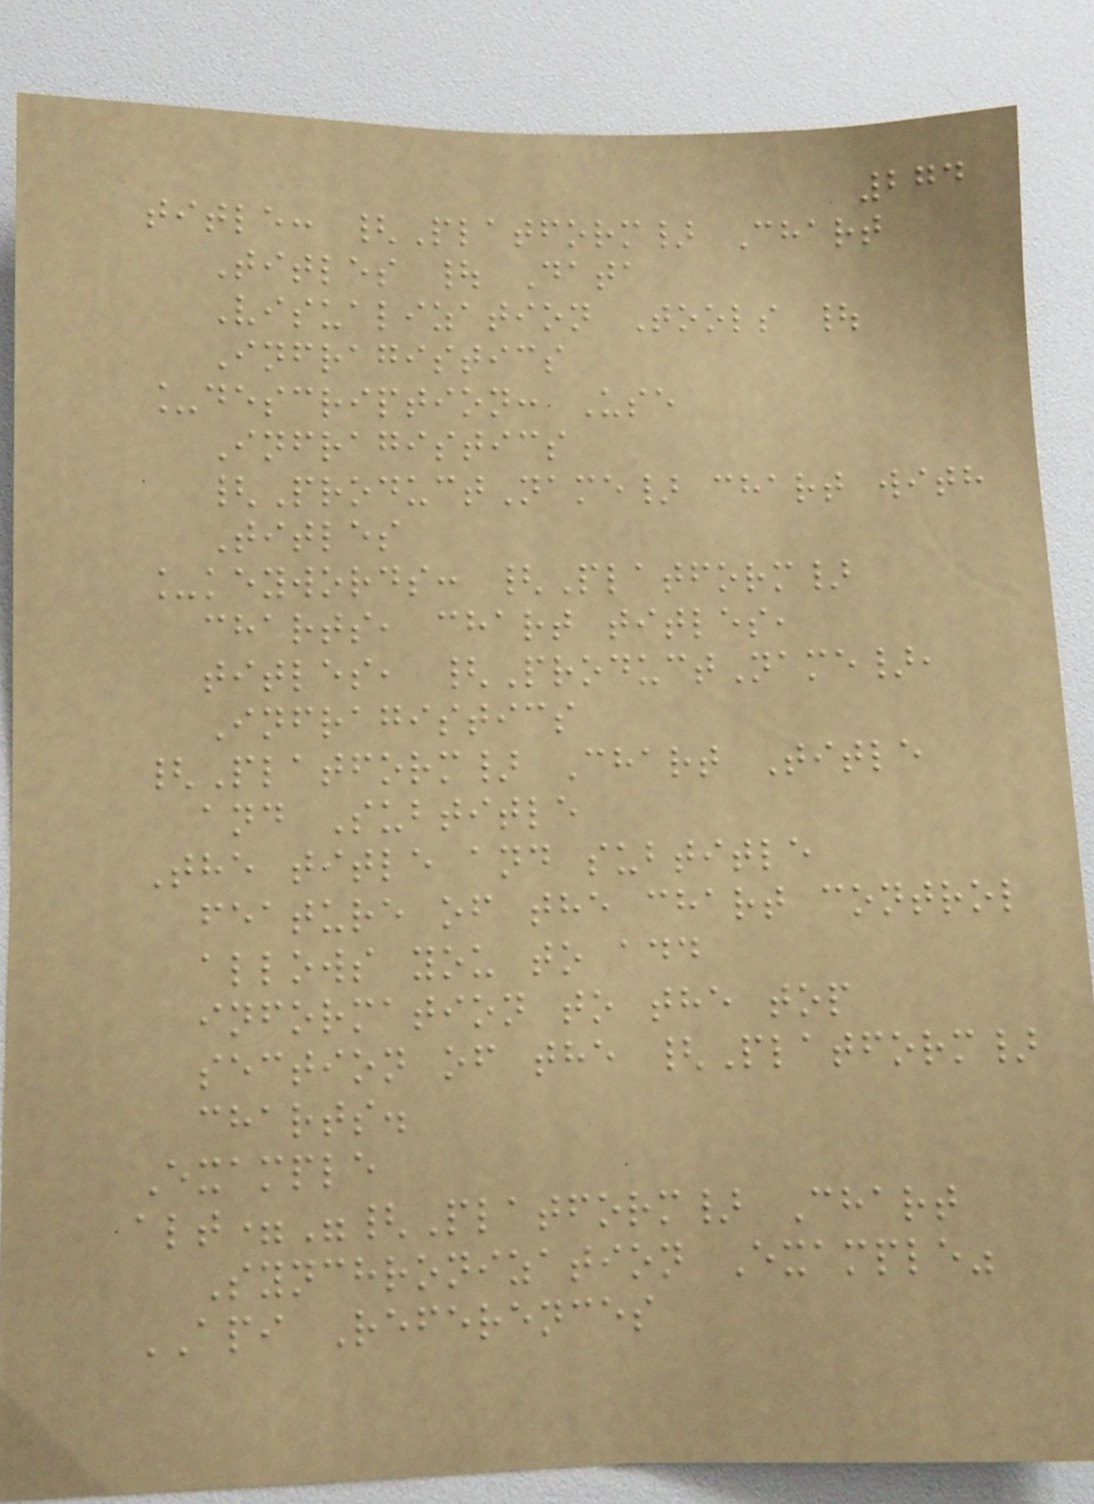274
title: {Platform} Chart
Titles | Data
Visualization Tools |
Infragistics
_description: Use
Infragistics
{ProductName} chart with
Titles
_keywords: {Platform}
charts, chart titles,
titles, {ProductName},
Infragistics
{Platform} Chart Title
and Subtitle
The title and subtitle
feature of the chart control
allows you to add
information to the top
section of the {Platform}
charts.
Example
alt="{Platform} Chart
Synchronization Example"
API References
